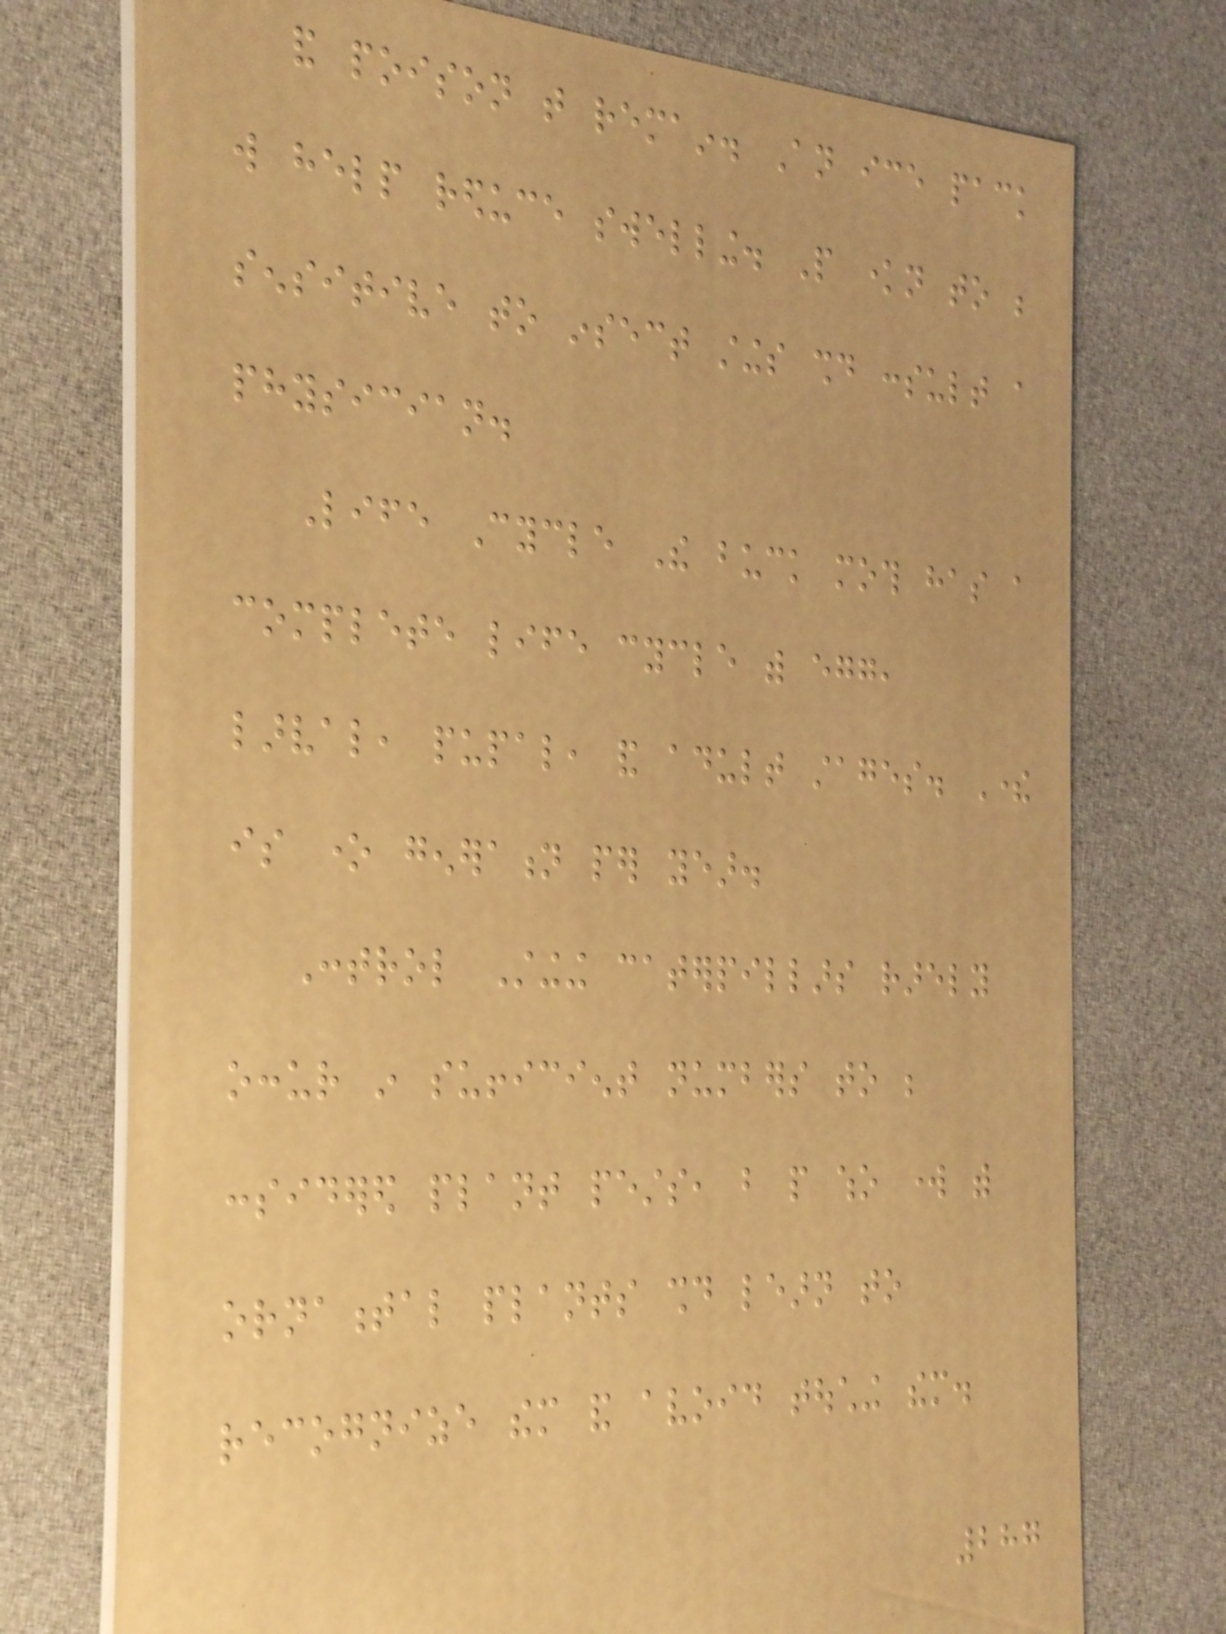and poison that remain. An ice pack
will help reduce swelling. People known to be
sensitive to insect stings should consult a
physician.
Life Cycle The buck moth has a
complete life cycle with egg,
larval, pupal, and adult stages. There
is one generation per year.
Control Stinging caterpillars rarely
occur in sufficient numbers to be
considered plant pests, but people who work with
ornamental plants should learn to
recognize them and avoid touching them.
287
